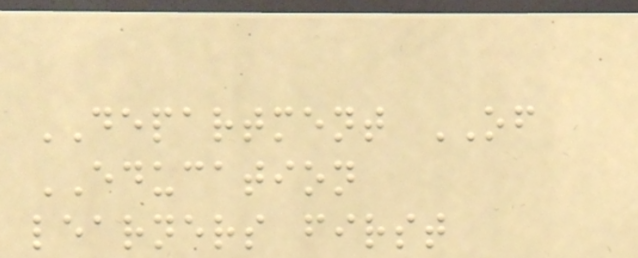DEPARTMENT OF
EDUCATION
learners first
